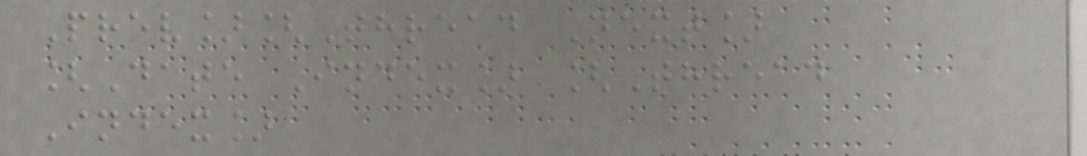Prev][Thread Next]
[Date Index] [Thread
Index]
